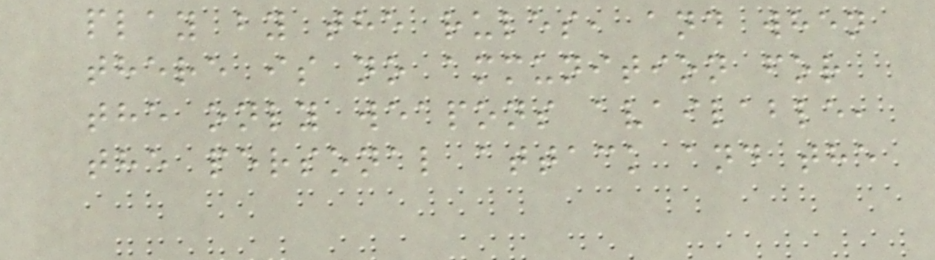play by the rules, and when
there is no ammunition for
the only weapons available,
the personal attack and the
